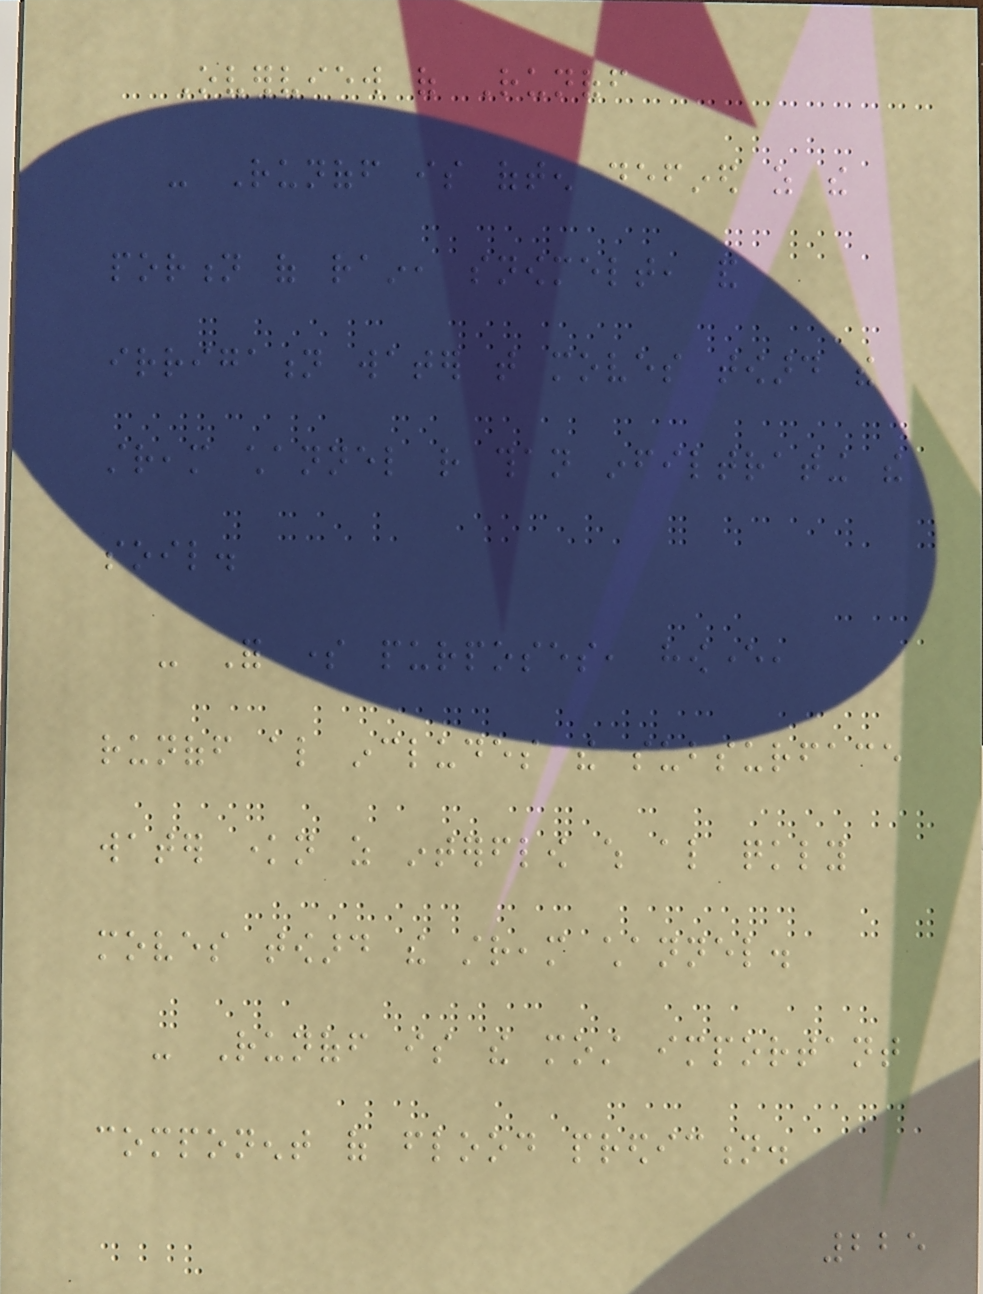Overview of Runoff
- Runoff is often defined as the
portion of rain, snowmelt, and
irrigation water that moves toward the
stream channel rather than infiltrating the
soil.
- For some purposes, however,
runoff also includes the subsurface
water known as interflow which also quickly
moves toward the stream channel.
- Runoff is the most important
component of flood prediction.
225
